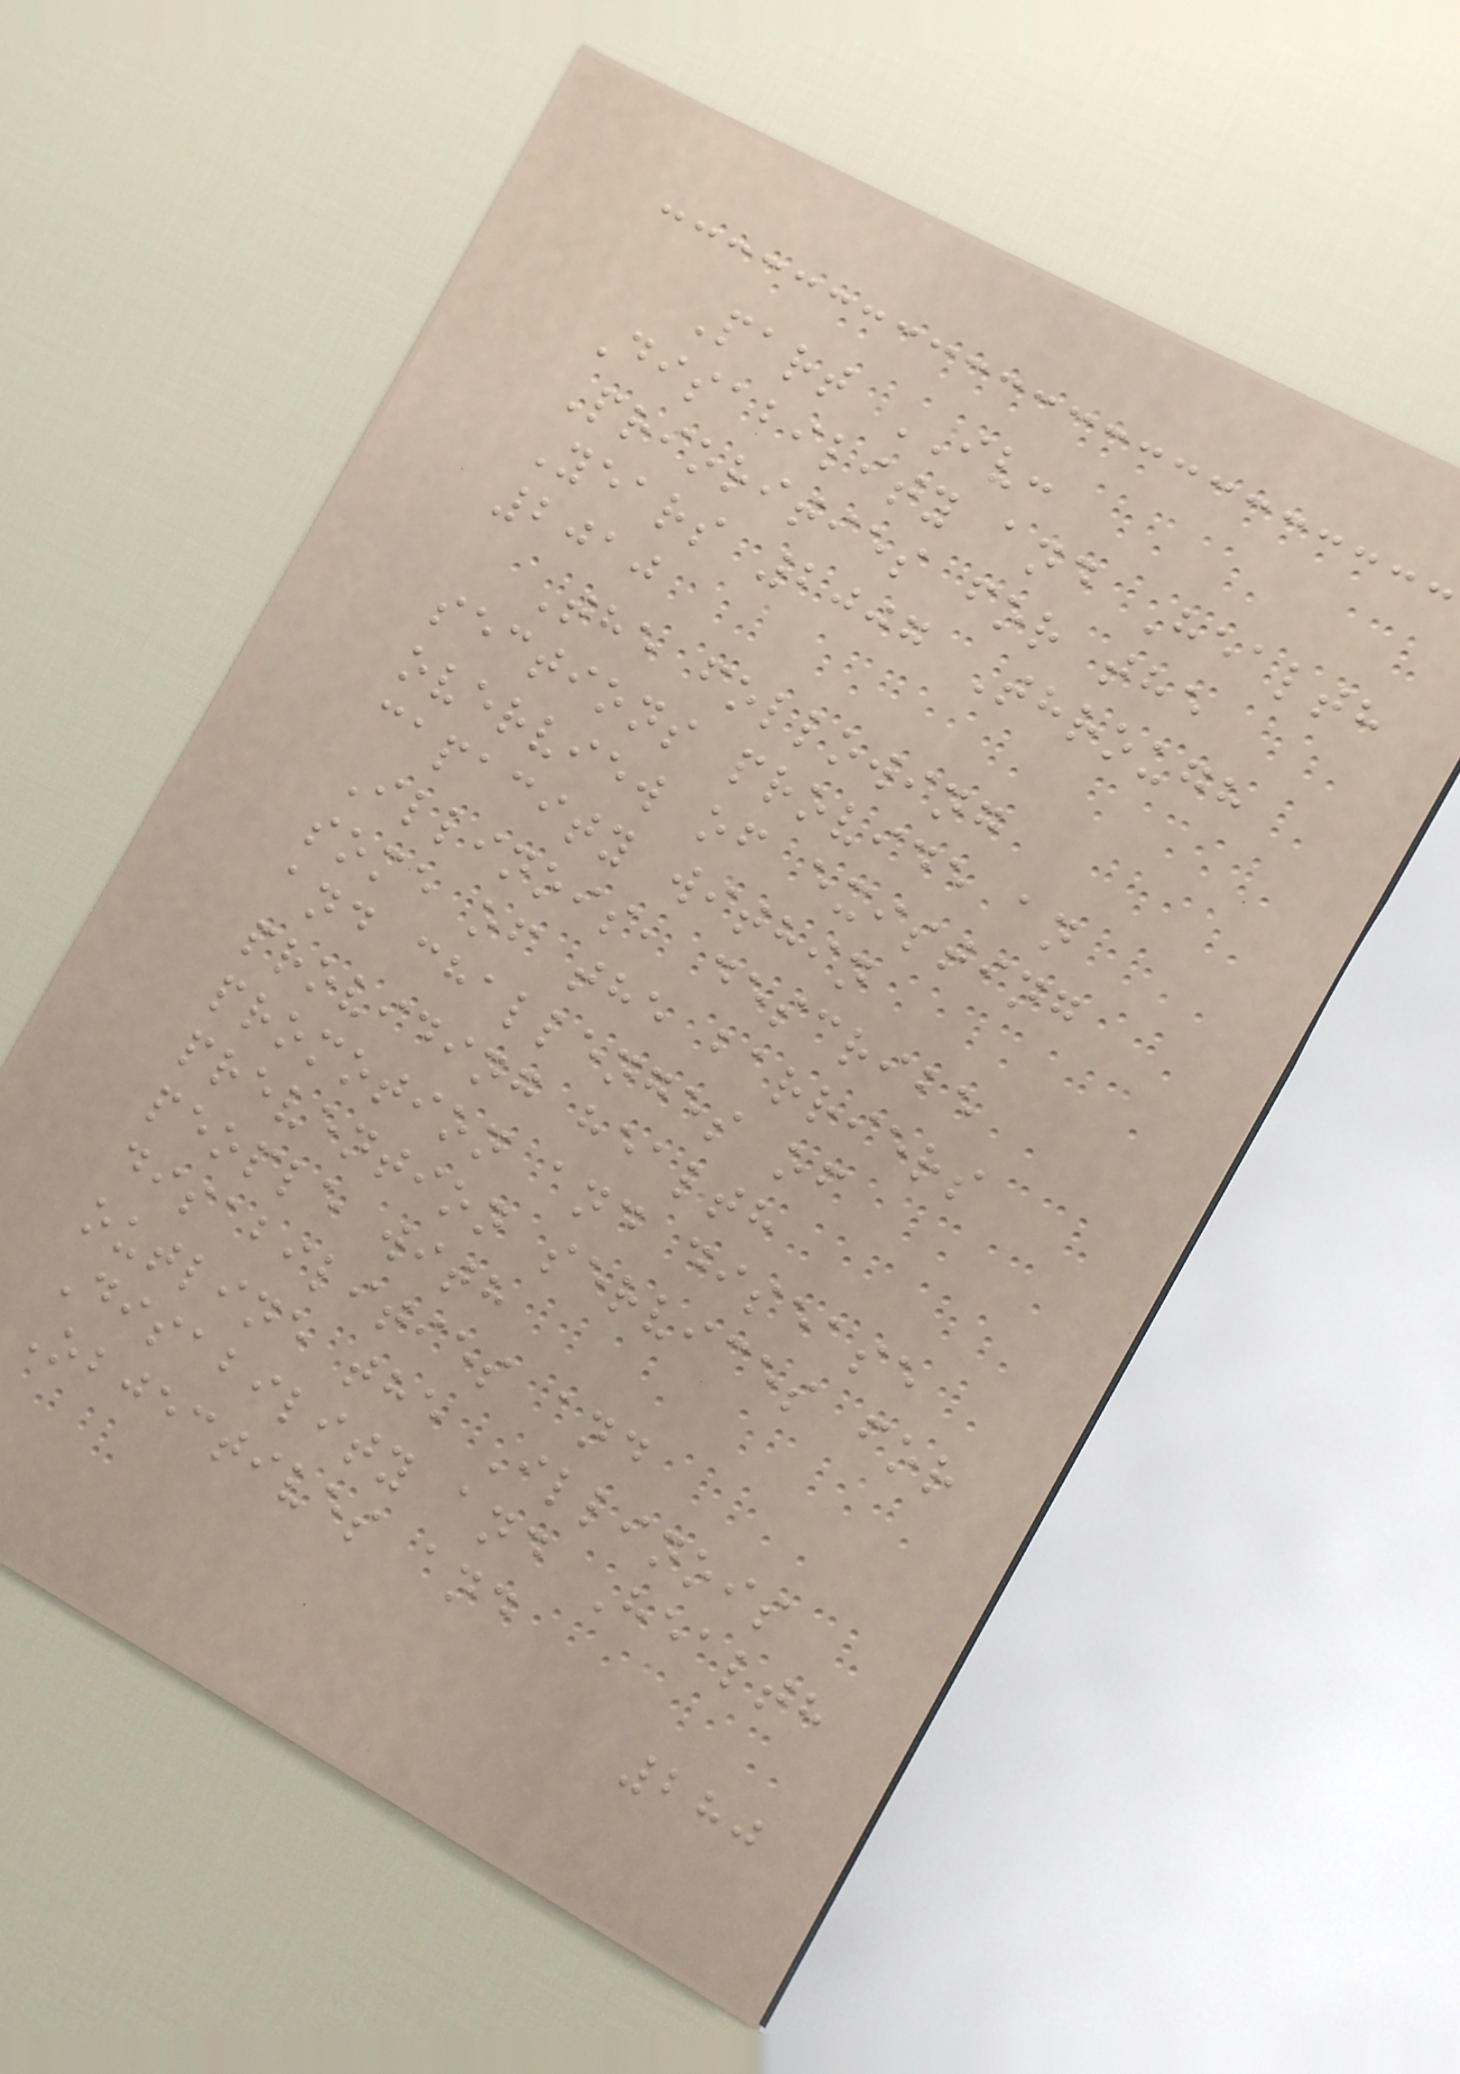Part IV:
Disability and Health
Priorities for the
Years 2007 Through
2010
The following
sections provide an
overview of existing
capacity within
Illinois, describe
some of the barriers
and challenges of
providing health
promotion and disease
prevention services for
people with
disabilities and
outline the Illinois
Disability and Health
Objectives and
280
